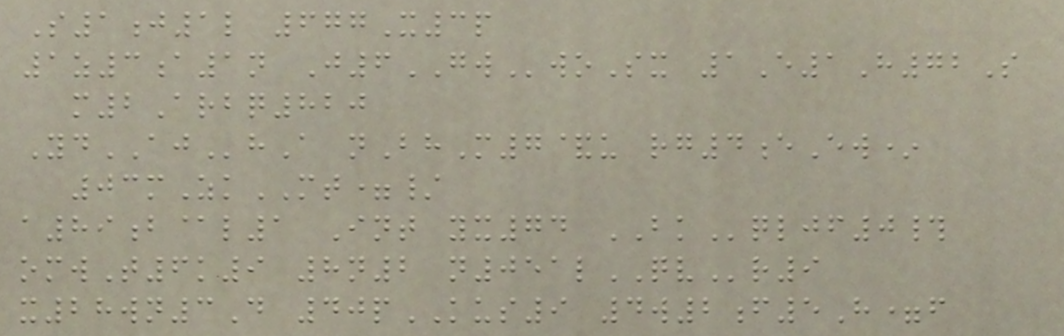S1j1l 677X3p
1z3a1n J6GWwoSx 1E1H72S
m2Arbq820
YdAJhA nBhM7&u rg4eEw*
03mZkMT=/
a89b@l1 Int yx74 BKqljf0#
omwT6k9 8n2 n051lQVr9
x28wn3D 40pKUS9 4w2f5H=f
